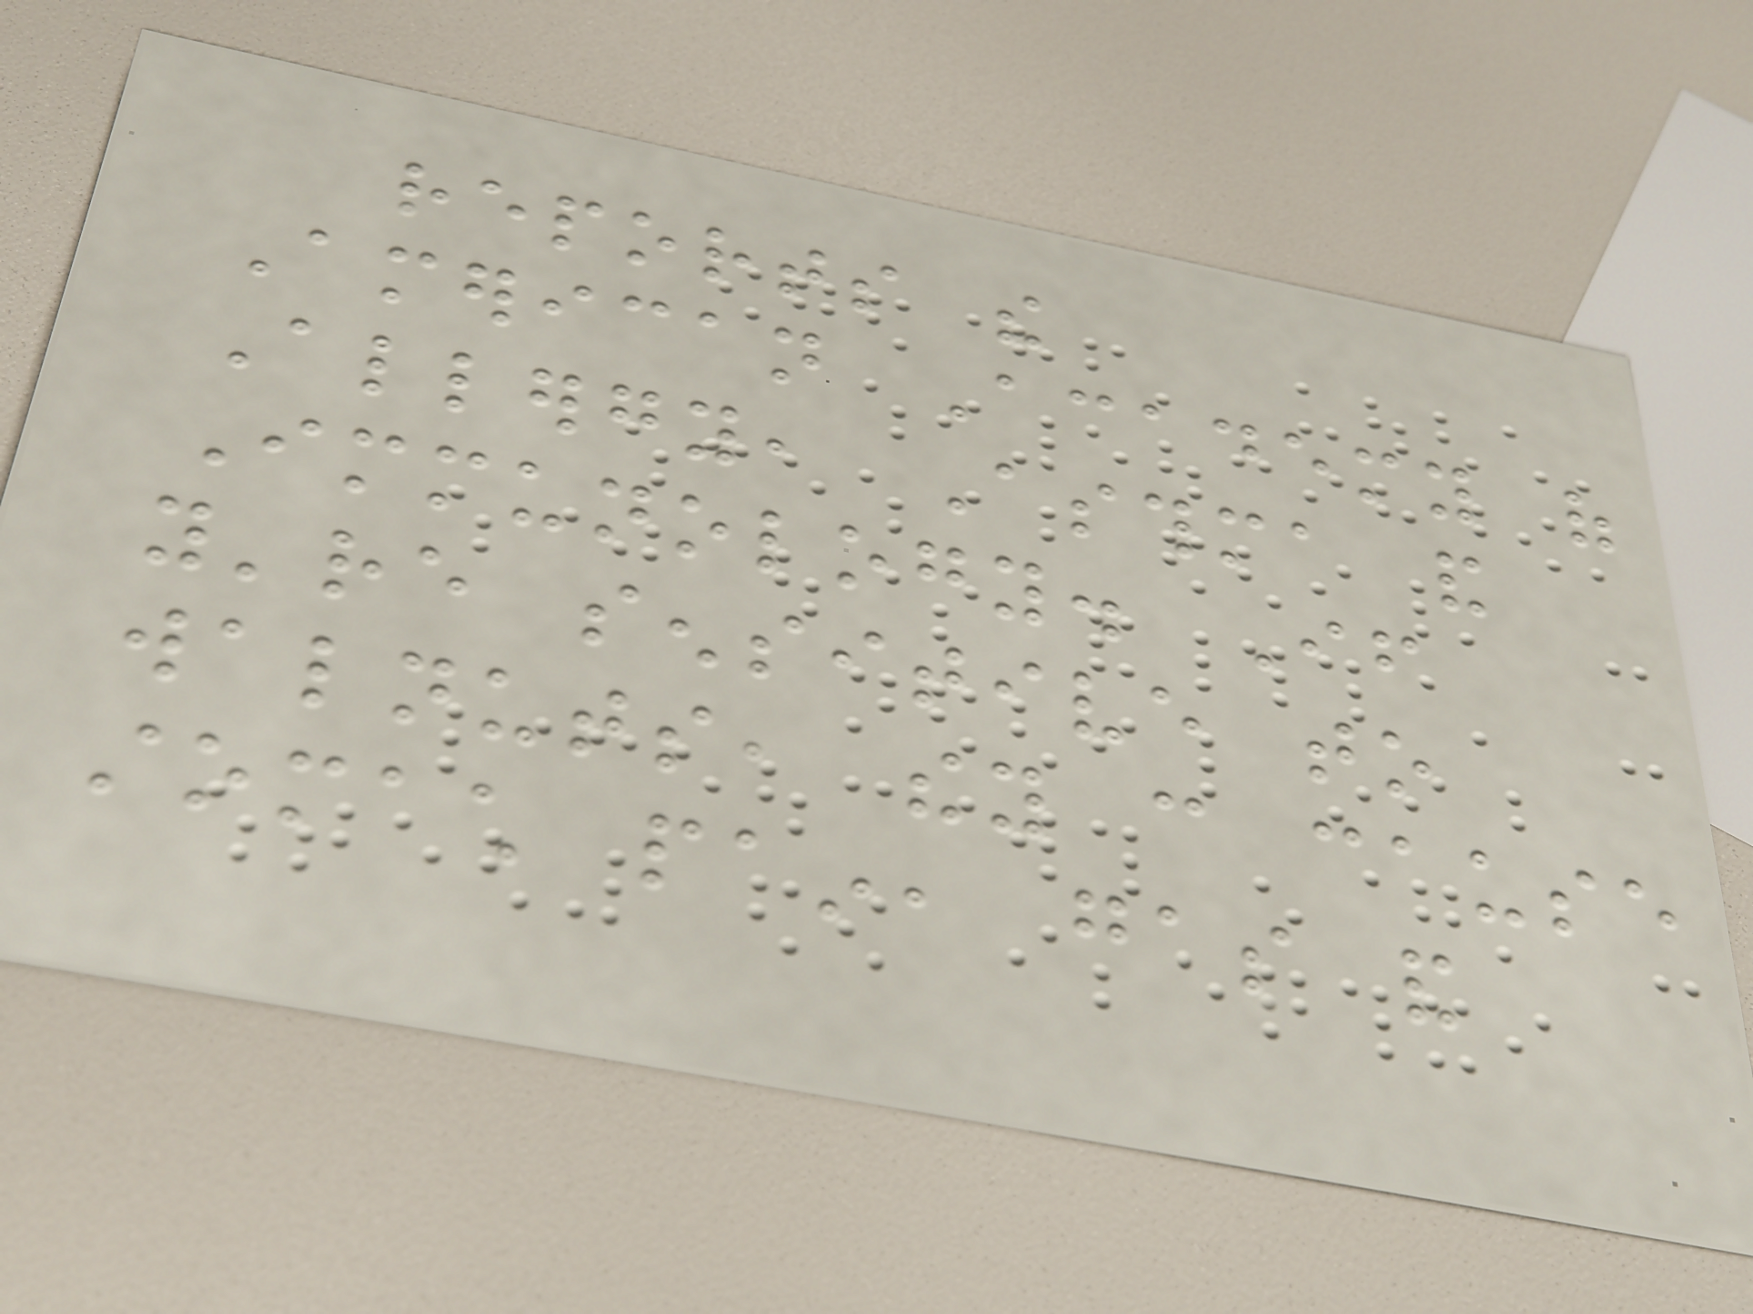reports the
American Academy of
Allergy, Asthma and
Immunology. If
you're sensitive to
walnuts, they can cause
stomach pain, gas and
